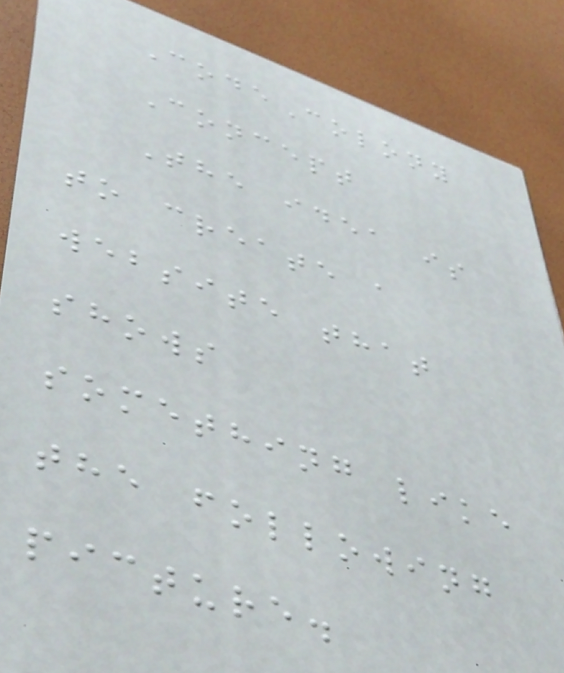CodeColony
Concept
The idea is
to create a
website that
shows
something like
the following
picture.
